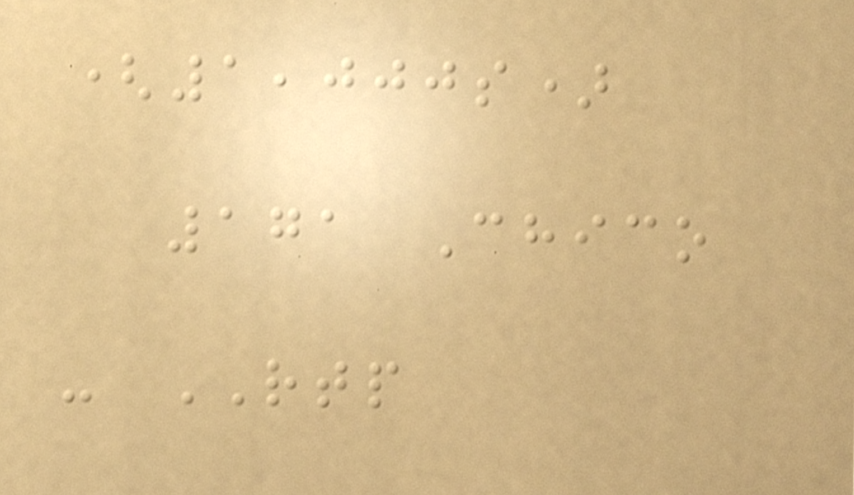(1,000s)
171 Chico
- RTP
